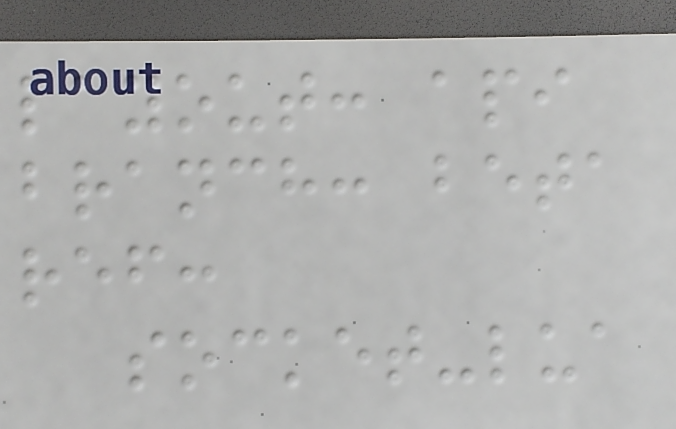layout: api
branch: beta
ref:
socket-lua
